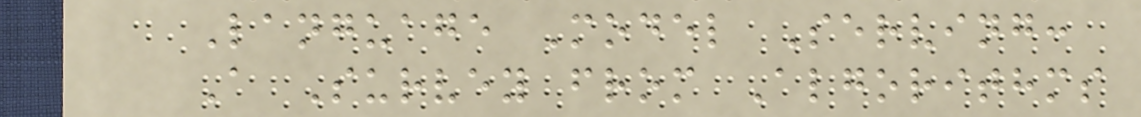Language Model Serving:
A Survey from Algorithms
